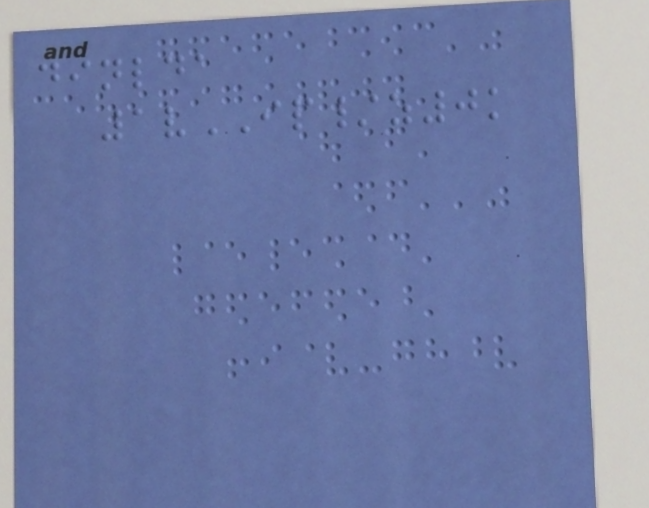dinlda
1vIP/z0k
